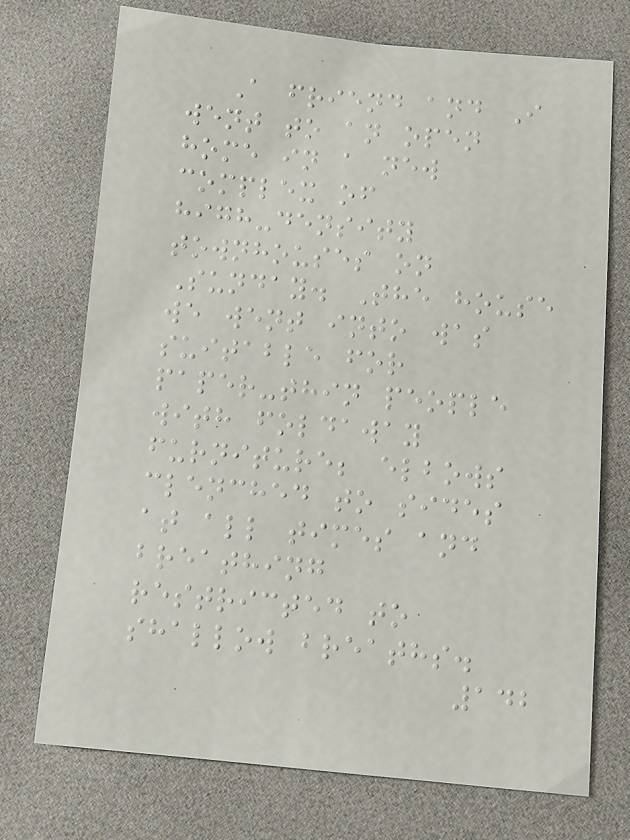A friend and I
went to an open
home in a new
complex of
high-density
townhouses on
Sunday. The house
we went into was
suitable for
paper-thin people
with foldaway
furniture; elbows
clenched to sides
at all times and
breathing
restricted to
shallow breaths.
142
